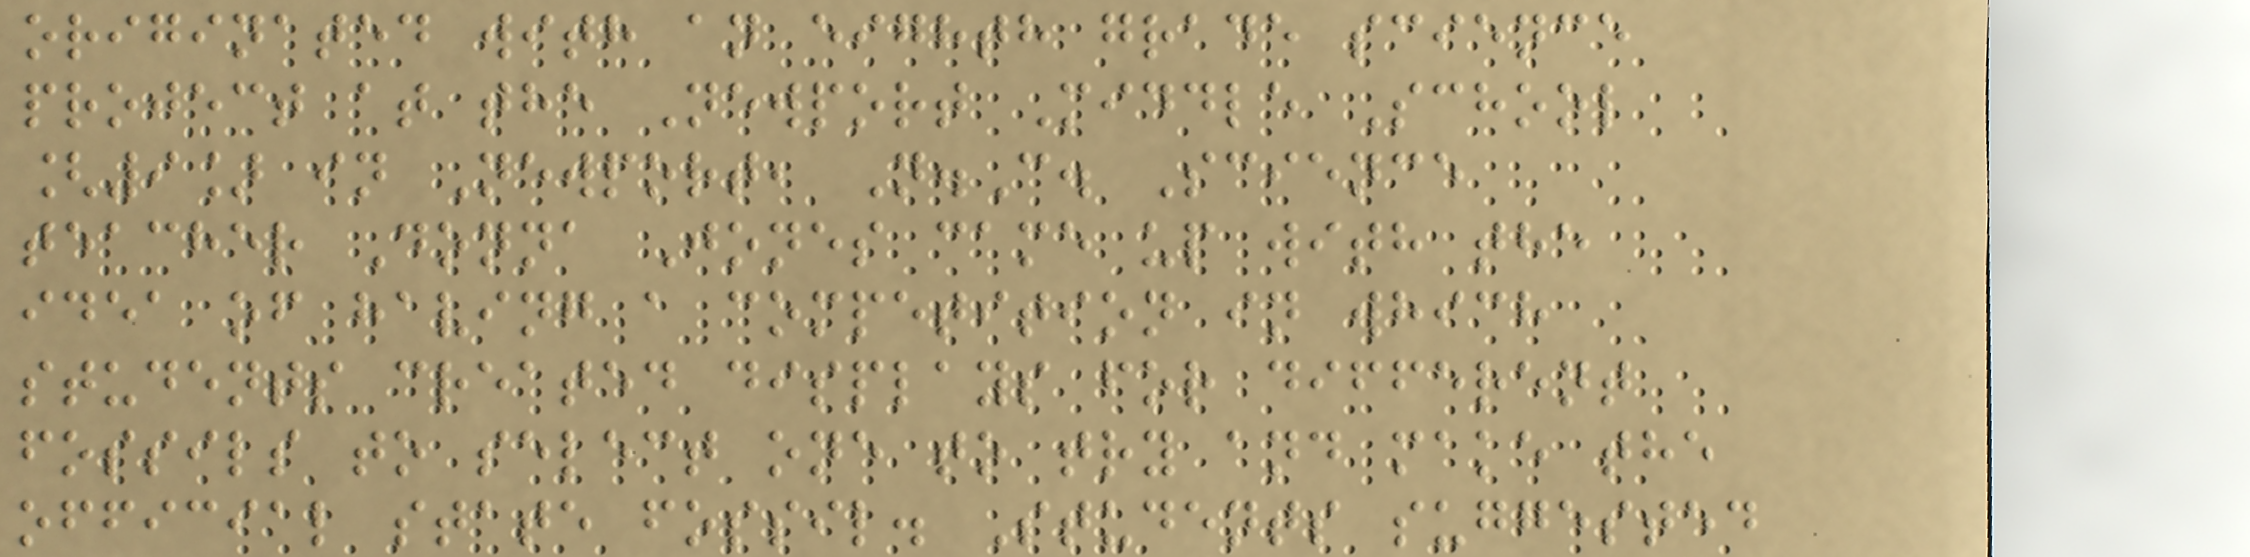originated with an eighth grade science
project at the Newport Middle School
[9] in Newport, N.C. Science
teacher Donna Jones came up with the
idea of having a competition in which
students created displays for different
fossils to select one to try and make the
official state fossil. Students suggested
